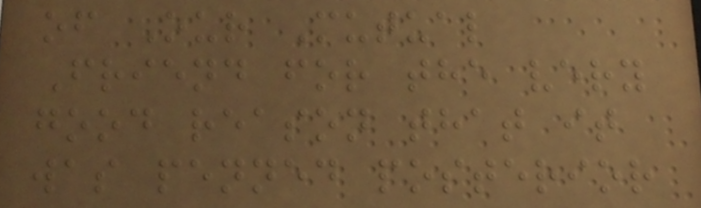of Our Mutual
Friend for the very
good reason that it
was penned posterior
